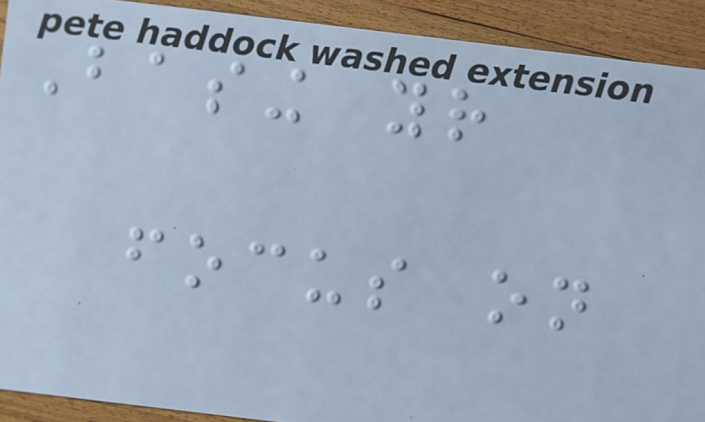Basing your
focus on
